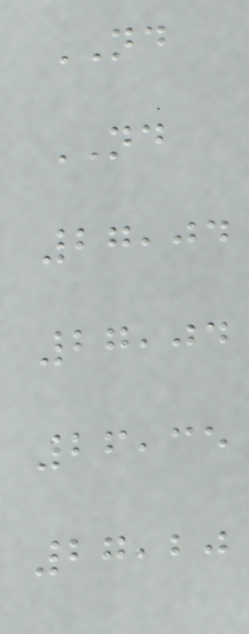ND
ND
27,04
27,04
26,35
27,20
